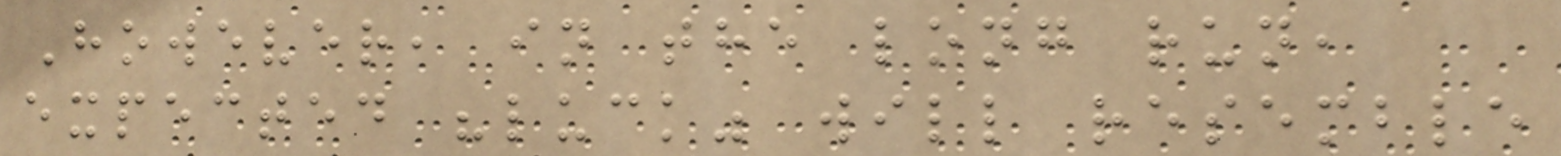However, in the long run,
expected "luck" will resemble
